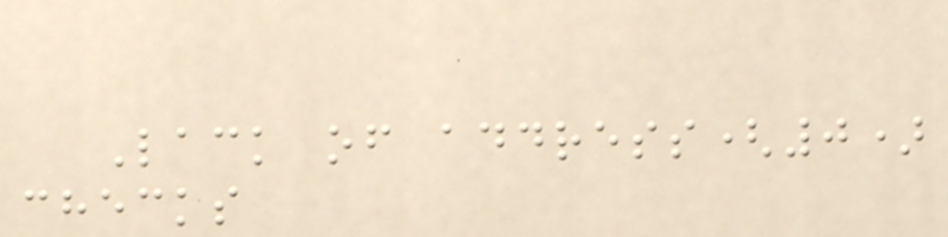Lack of address(0)
checks
